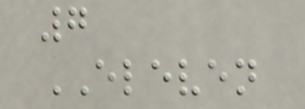7
ELEVEN
